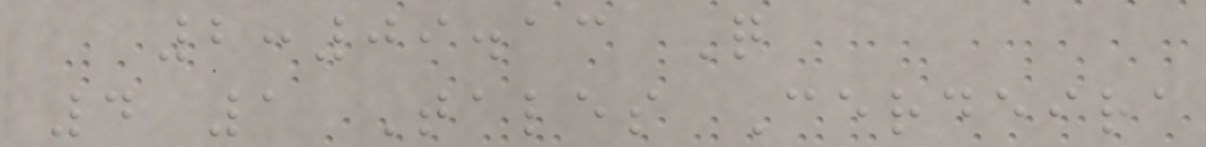2:09.13 Q
4 1 Tales Cerdeira
